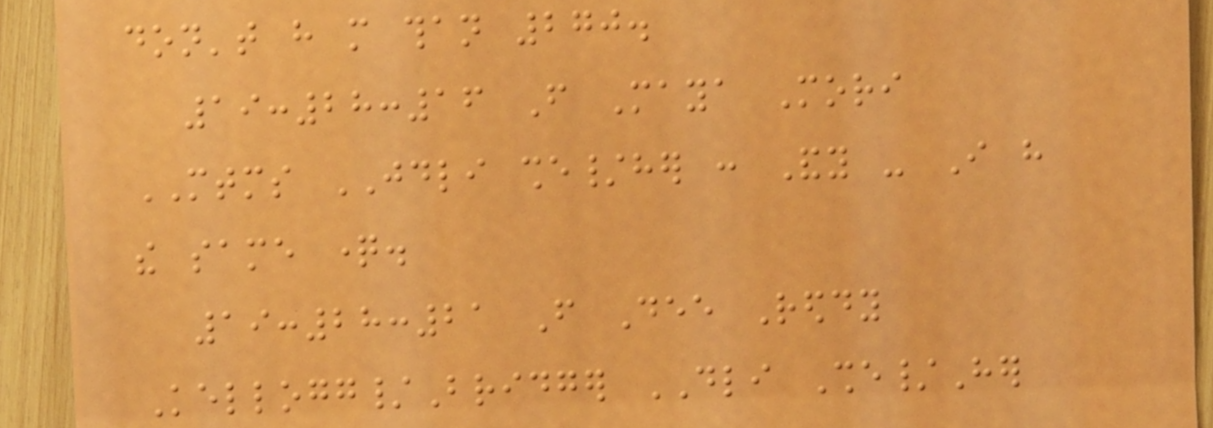don't have more than 270.
19:28:16 From Maya Mori
MTMS JDLI she/her : Andy - I have
the same question.
19:28:21 From Dee Reddy
Kellogg/Bridger DLI She/Her
